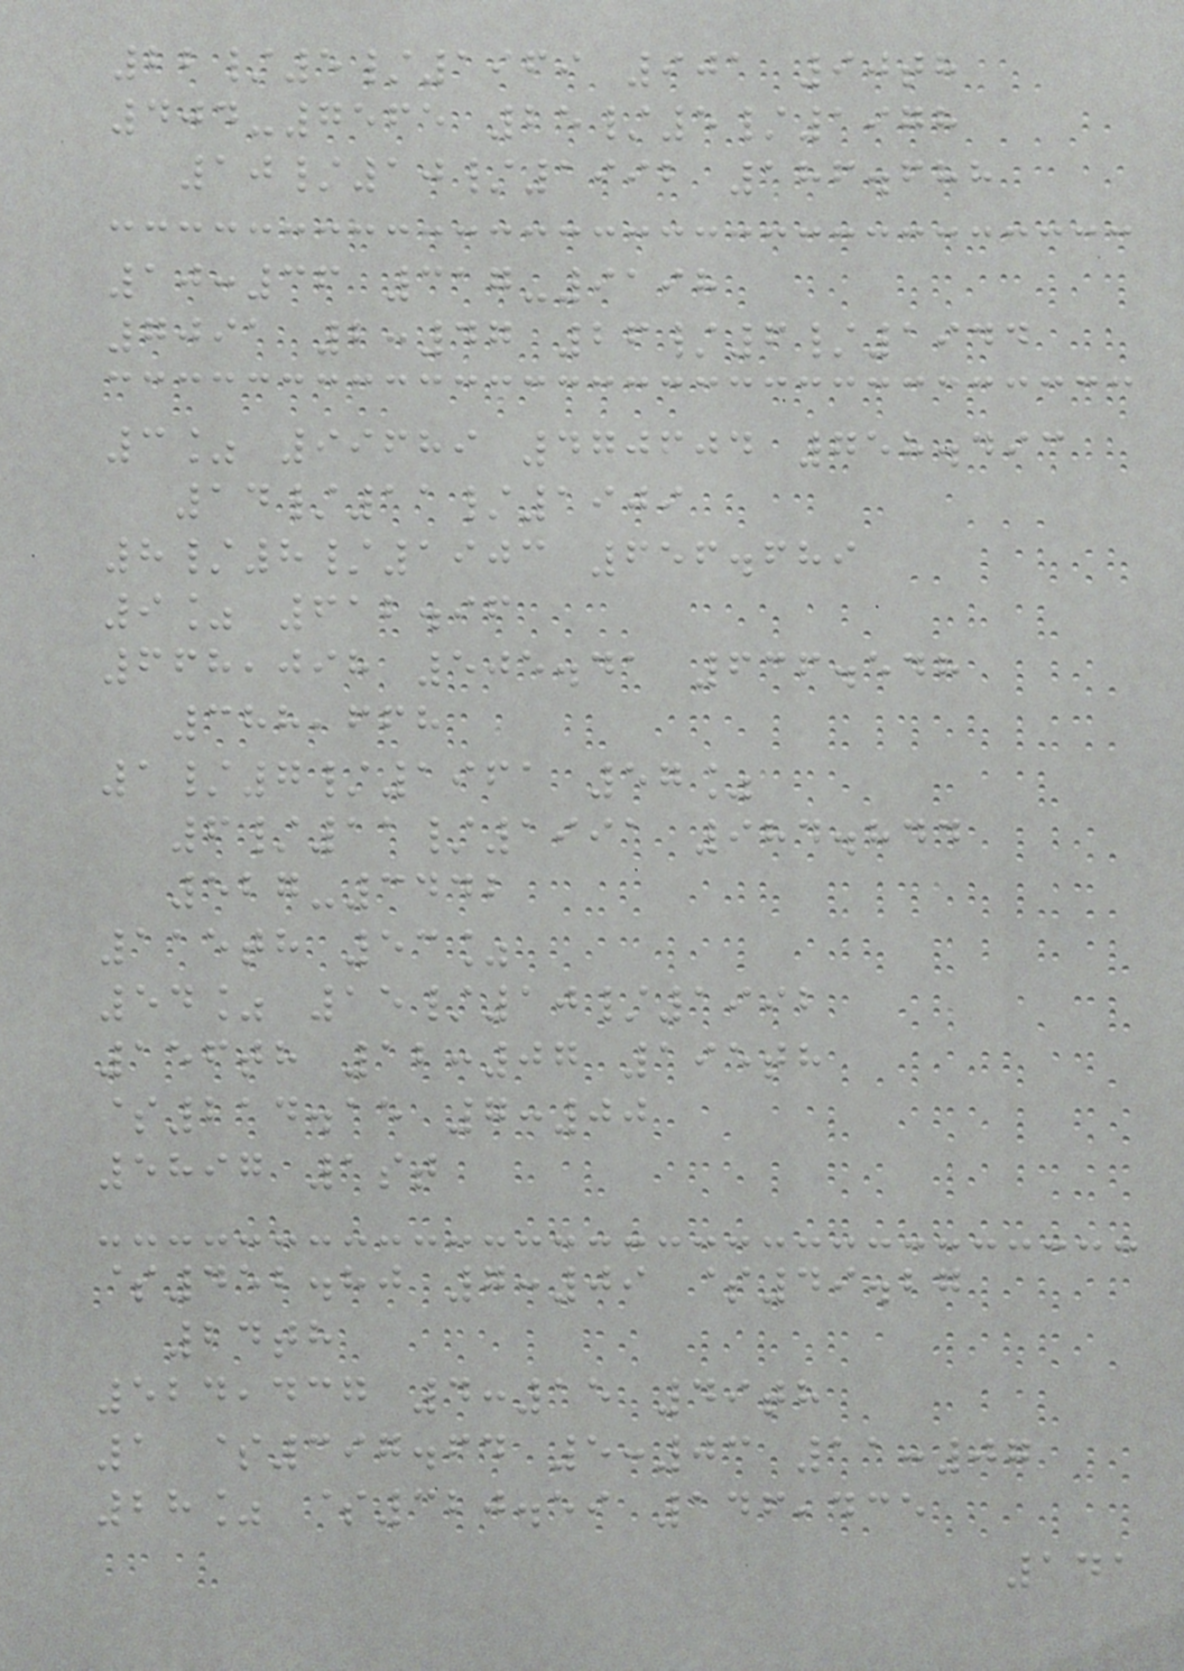22/5/1969 901 90th
404-7565 25/5/1978
10/10/1992 186.688
10:36 317-9198
7091 2:47 26/6/1944
3% 99689 470604 758.493
14/11/1909
8/8/1903 656.689
9% 612.96
668,098 505.41 636.548
388,668
1/7/1961 57%
6/11/1991 984.844
527-3442
115th 53%
54% 15/10/1992
156th 12:07 195th
$214.15 7:00
5897 1st
$452.80 7:09 $49.27
24th
524,437 4:15 49th
1 $397.64 5:03 11:07
28% $320.59 146,435
141
